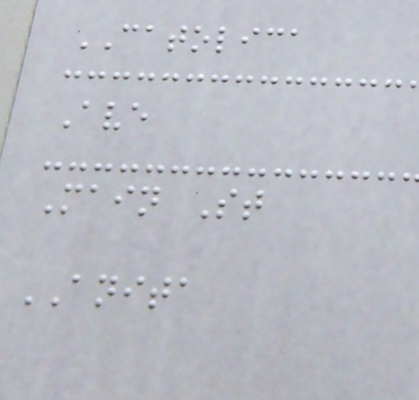CATOLICA
Ave
Main St
ANITA
